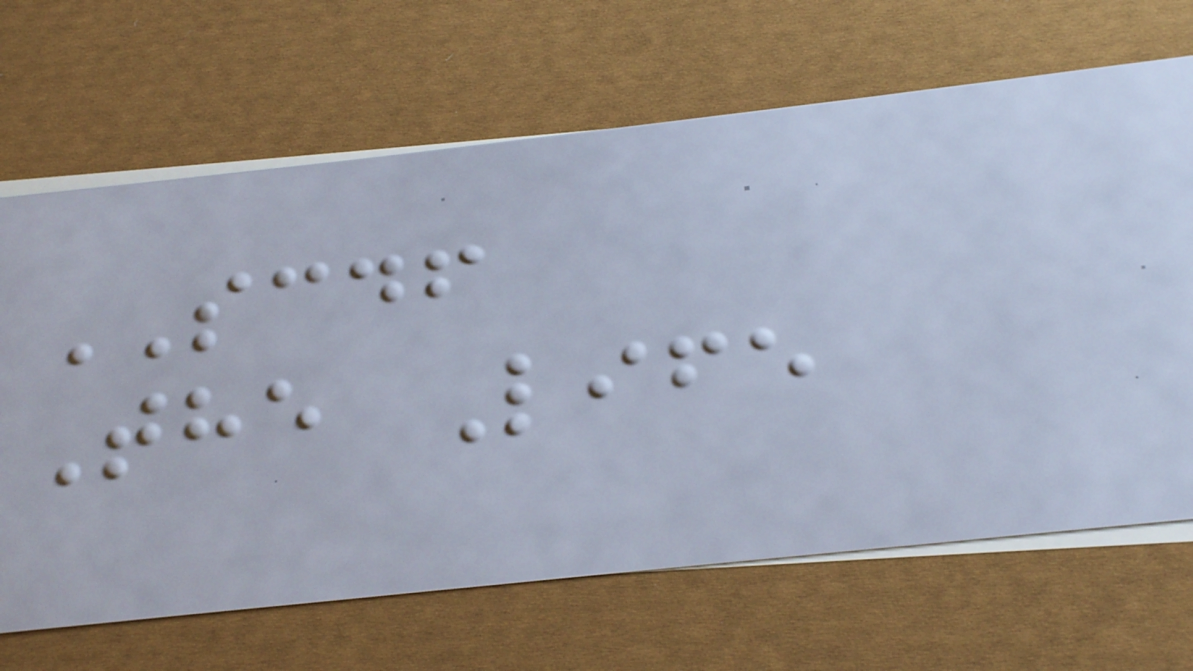SCDF
The Life
